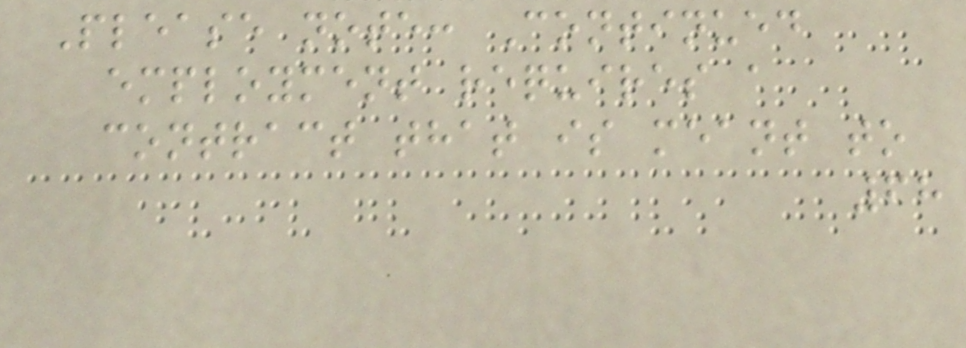Please note: Continued
employment requires a
contract that is meant to
68
